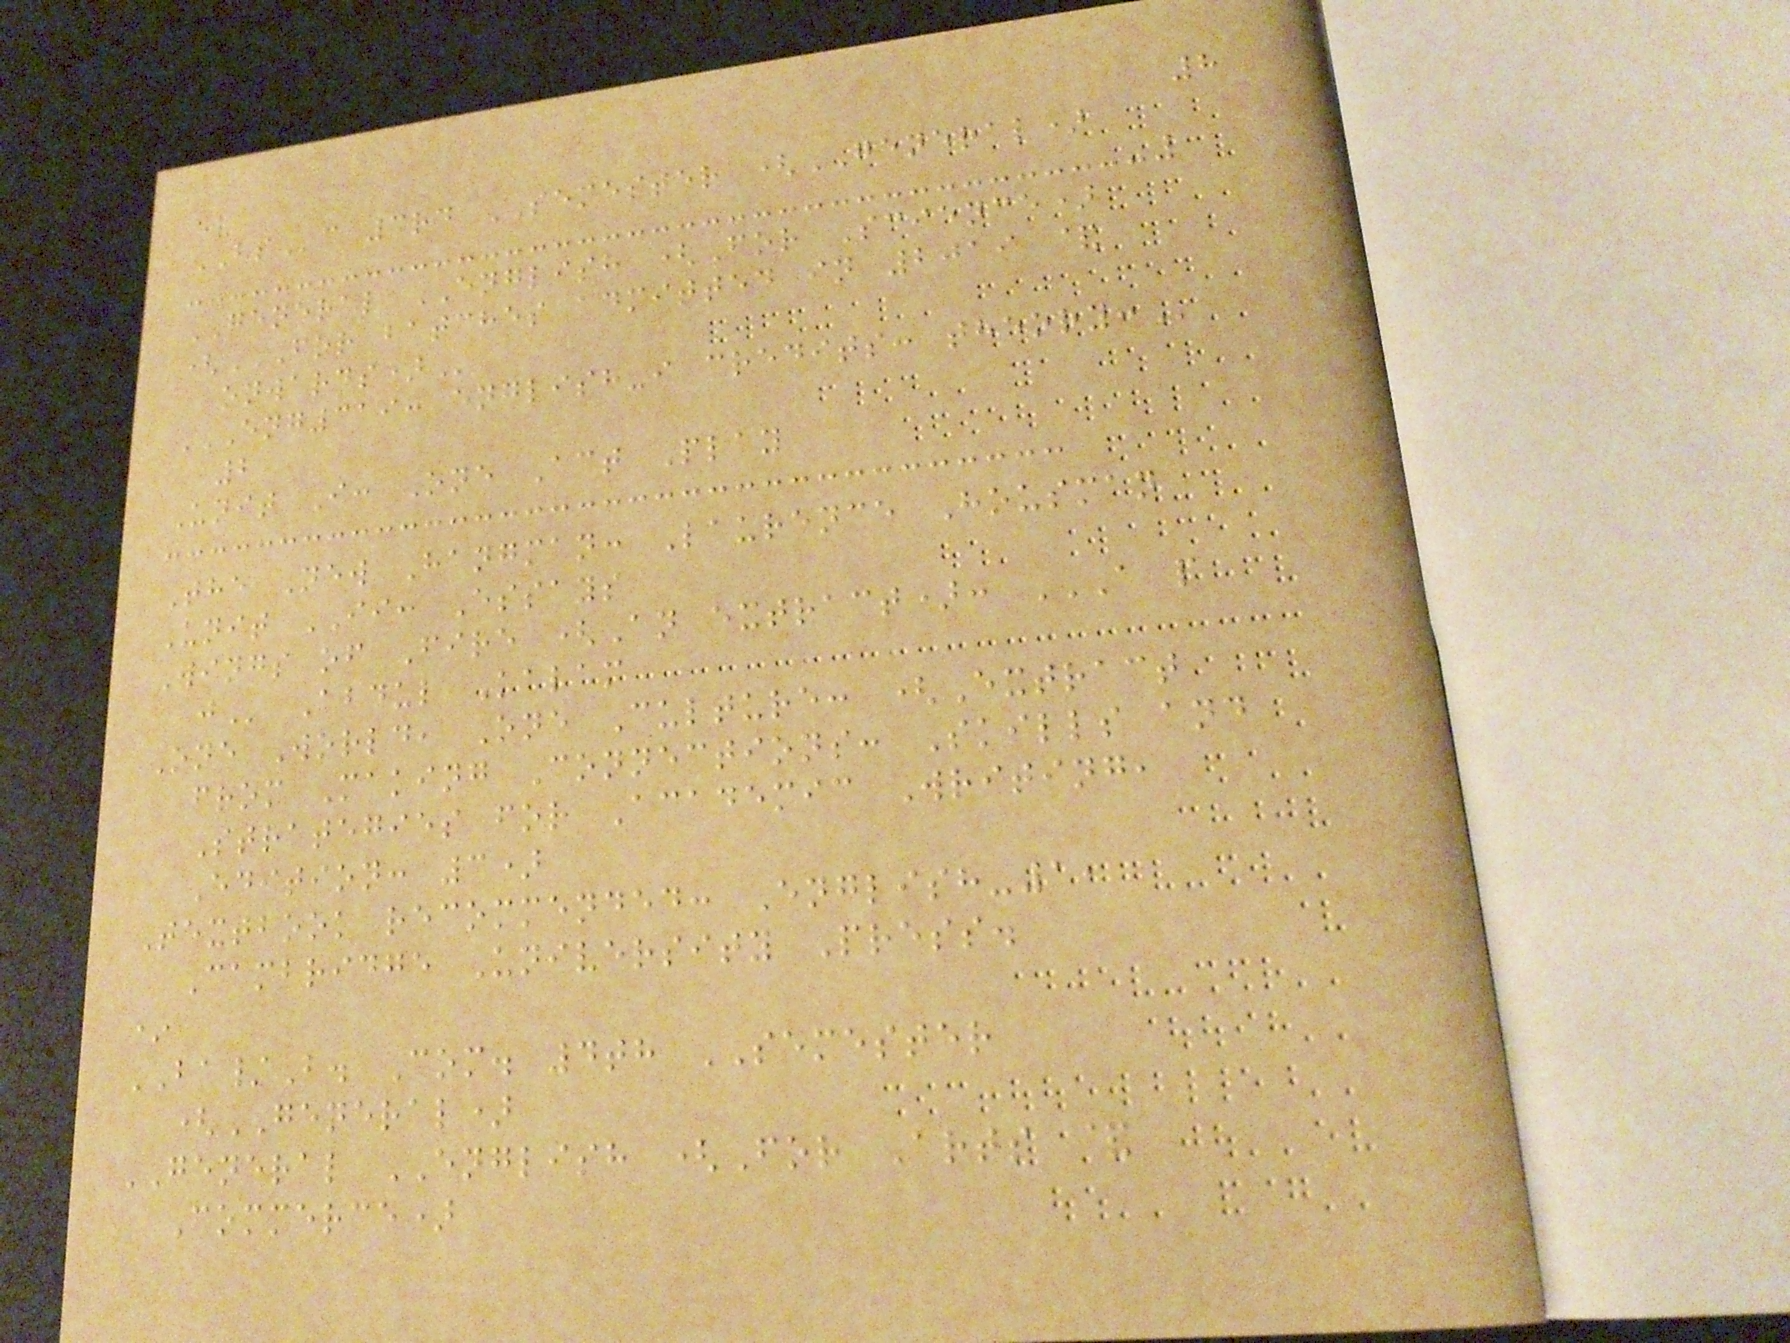8
BSc 3rd SEMESTER (GENERAL)
GENERAL ENGLISH (For Science)
(FOR BATCHES ADMITTED IN 2019 &
ONWARDS)
ENG319: ENGLISH-I CREDITS: THEORY:
2
Unit I: One Act Play
The New Hangman: Laurence Housman
Unit II: Essays
Wings of Fire (An extract): A P
J Abdul Kalam
One World, One Culture: (Extract
from Making Connections: Skills and
Strategies for Academic Writing,
Edition: 3)
Textbook recommended: English-1,
Cambridge University Press.
*
BA/B. Com. 4th SEMESTER
(GENERAL)
GENERAL ENGLISH (For Arts &
Commerce)
